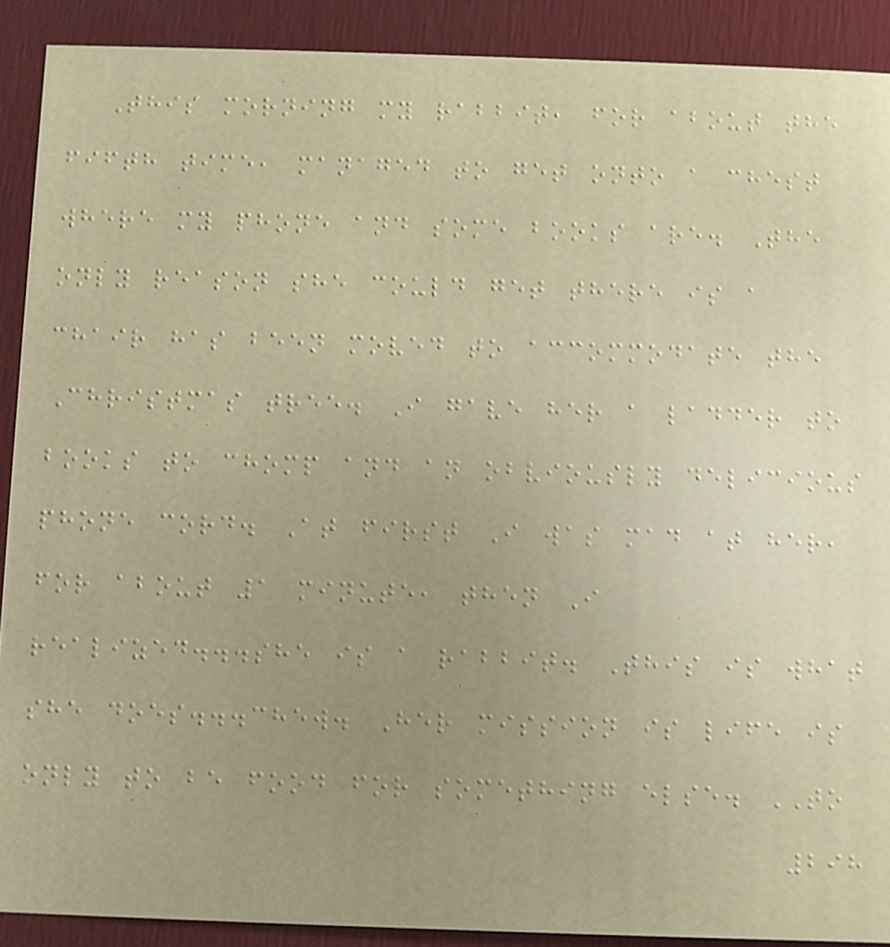This morning my rabbit, for about the
fifth time, managed to get onto a chest
where my phone and some books are. The
only reason she could get there is a
chair has been moved to accommodate the
Christmas tree. I gave her a ladder to
books to chomp and an obviously delicious
phone cord. At first I was mad at her,
for about 1 minute, then I
realized...she is a rabbit. This is what
she does...chew. Her mission is life is
only to be food for something else. TO
298
